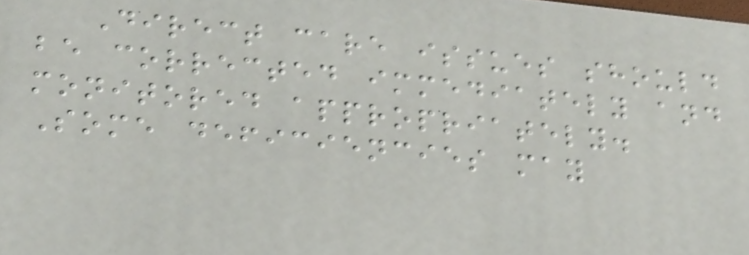Direct care issues should
be corrected immediately and
monitored appropriately.
Some deficiencies may
